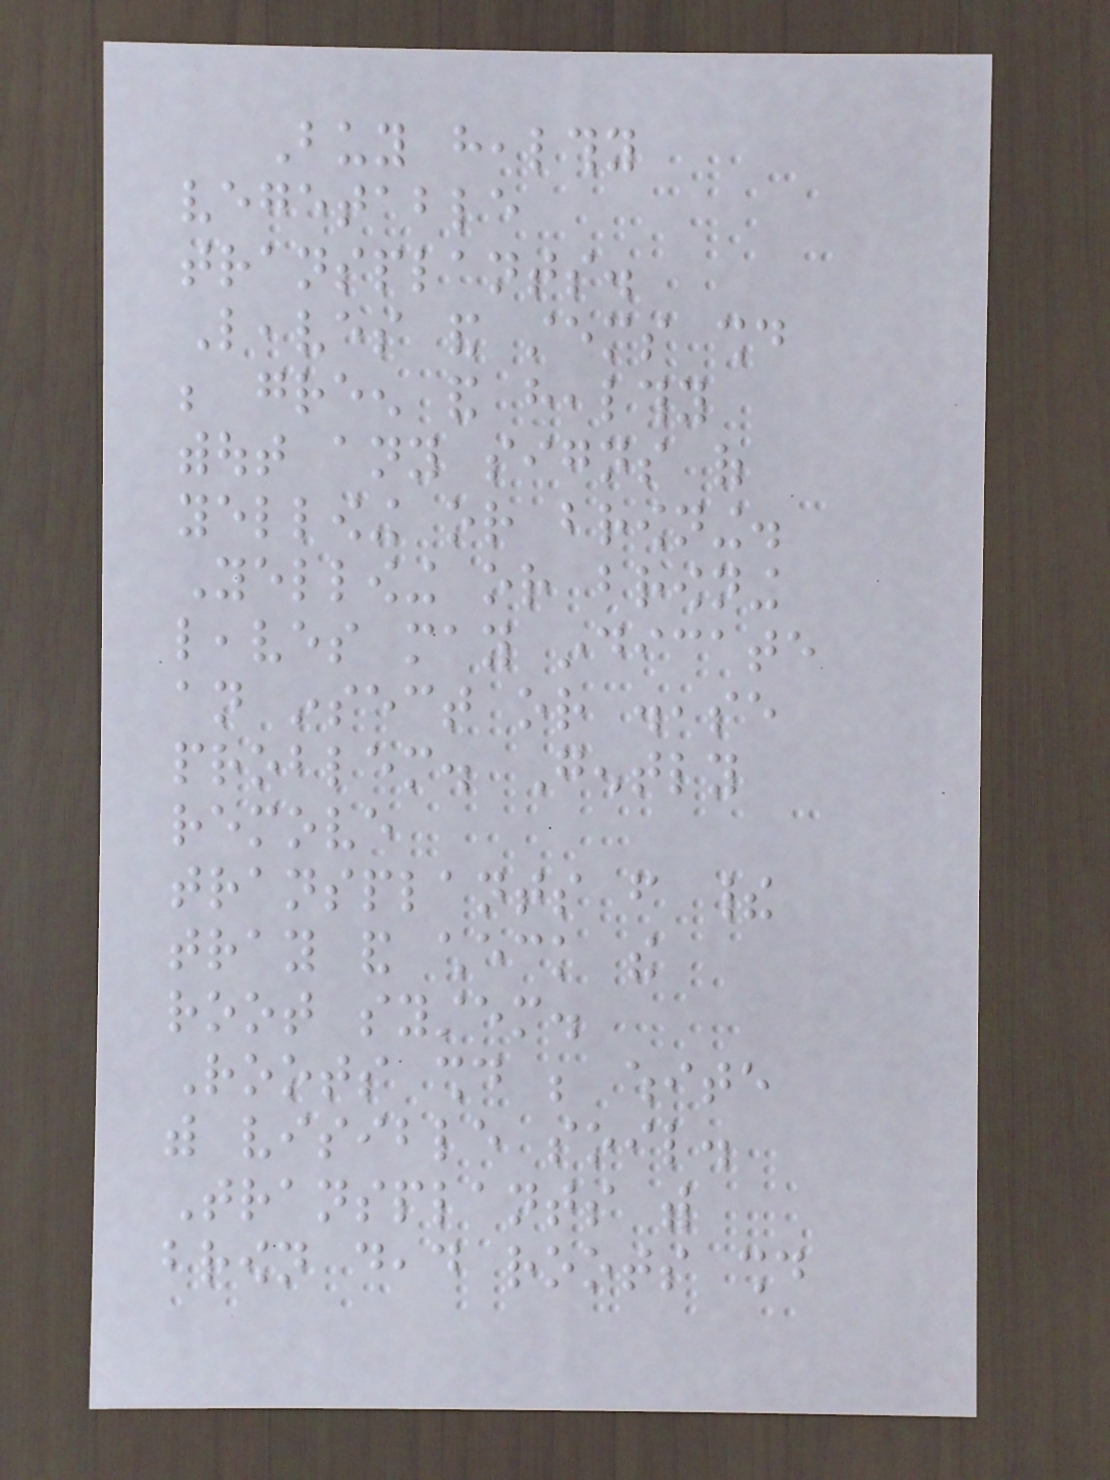Buy healthy
vegetable
transplants.
Leaves and stems should
be green and healthy
without any signs of
yellowing or browning.
Yellowing or browning
leaves may indicate
an insect or disease
problem. Gently
remove
transplants from their
tray and check the
root system.
Roots should be white
with visible soil.
Transplants with
brown dead roots should
